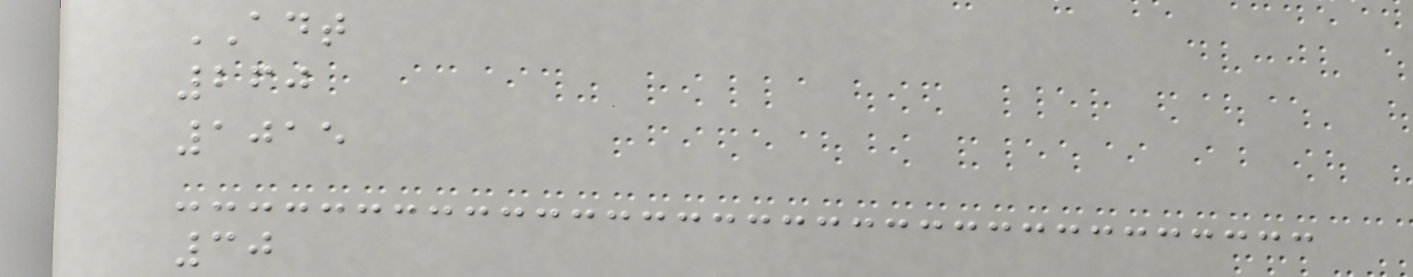ADT
260
1015
30
